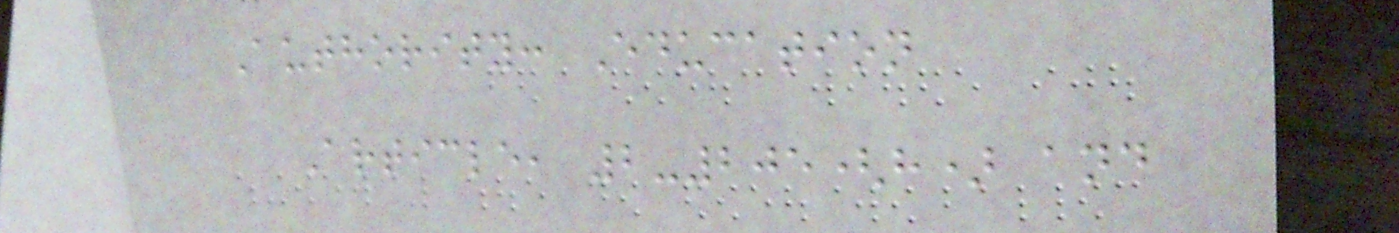Authority: Education
Article, 2-205(h) and
